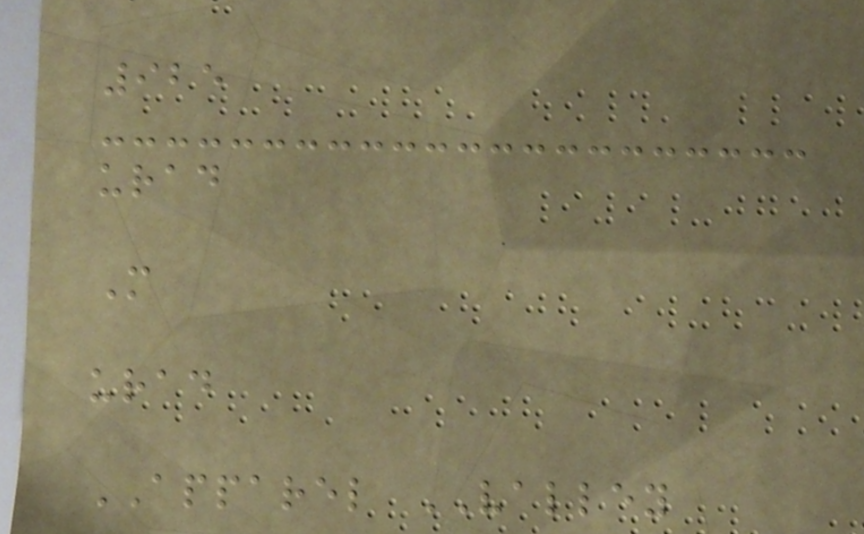925
urad
M
urad
APPAREL VALLEY
